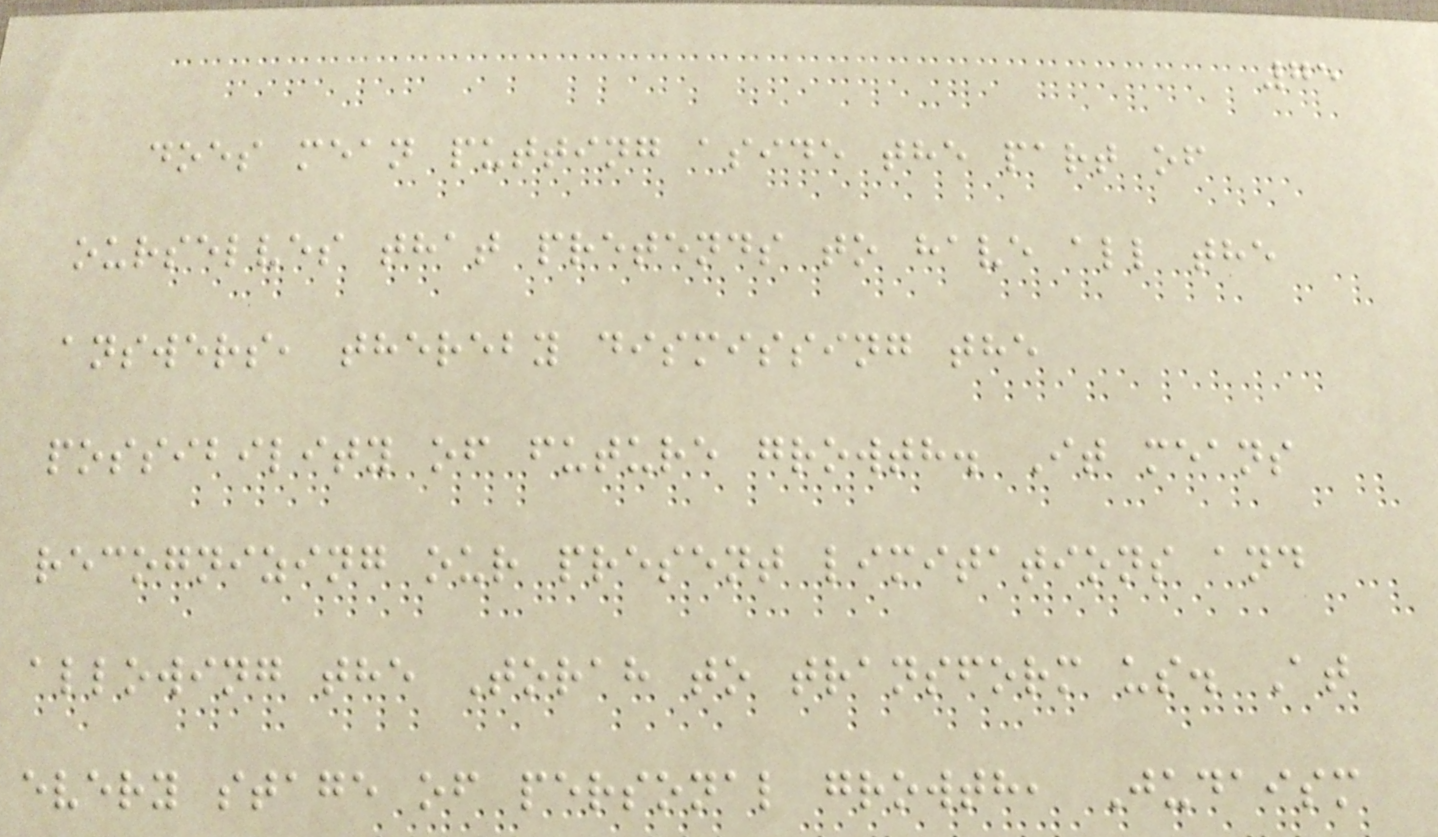75
does mean putting aside the part of
ourselves that pretends to have all the
answers, thereby dismissing the
possibility of future growth. It means
recognizing our present limitations and
allowing the Torah to transform us. At
every stage of personal growth, Judaism
